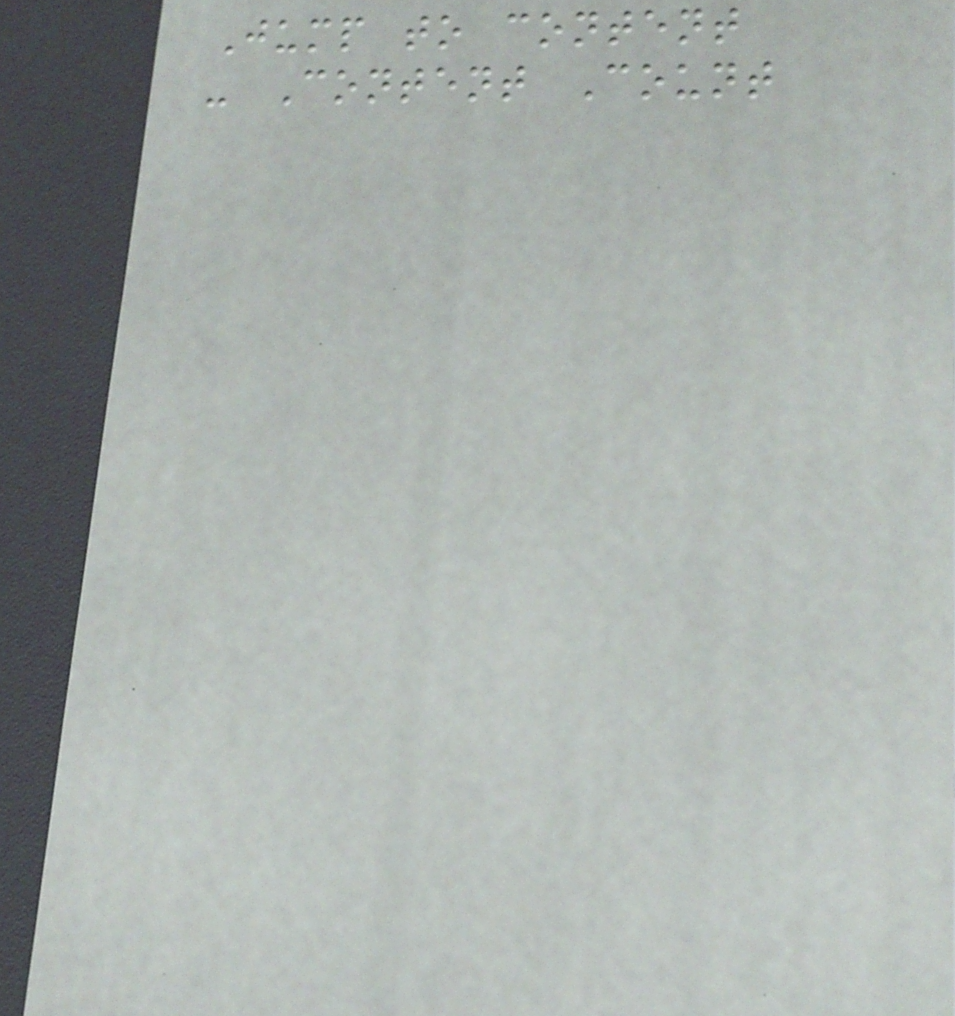Jump to content
- Content Count
